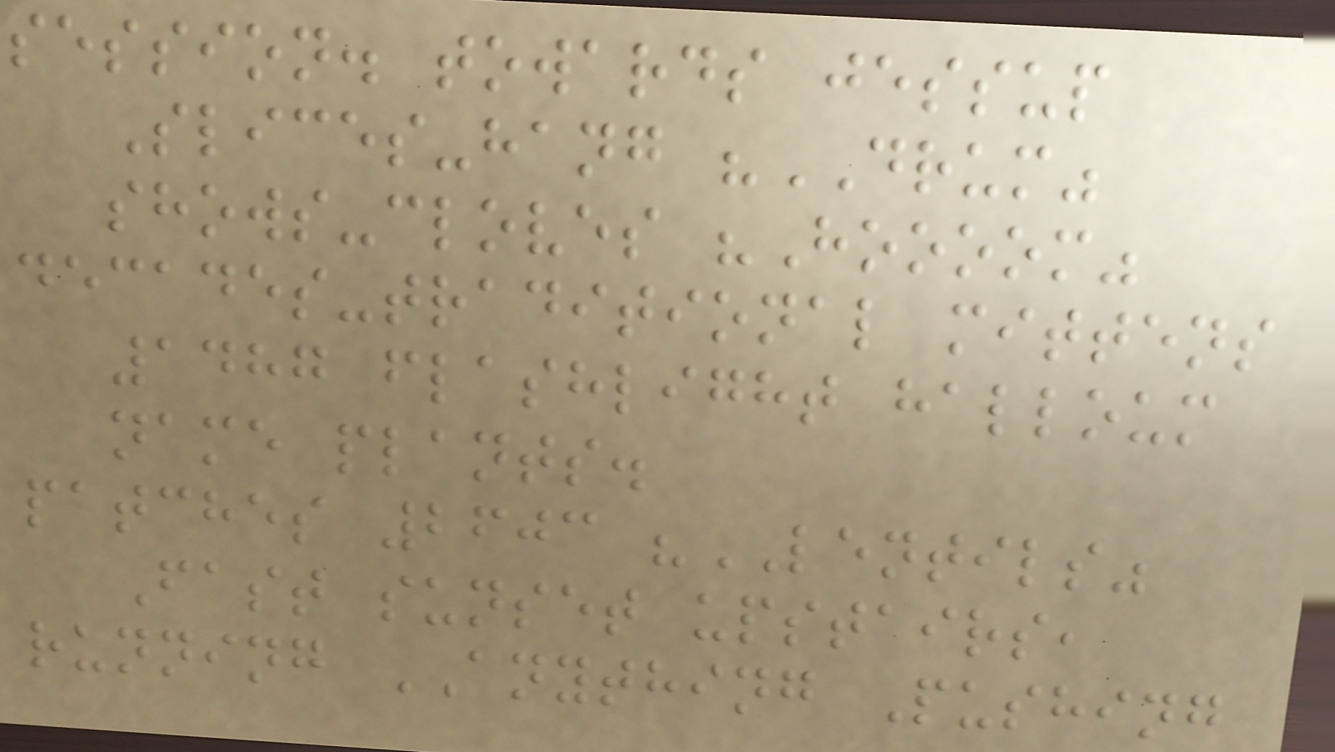session. towards jessup
Slices-hang "DRUM"
shows-cloves "Hoooom"
decades-traditional mittens
1487 flashlight halloum
name plants.
patches 2603 "LENTILS"
Fast sunset upstairs,
running ANYTHING Pushing
